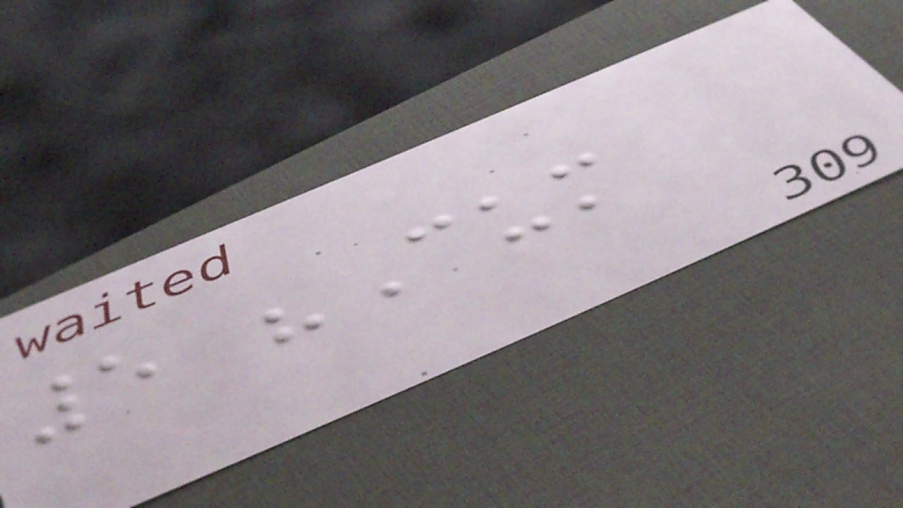5 "Cum
